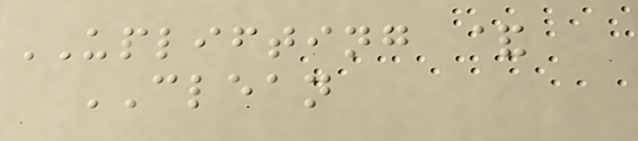UPLIFTING &
CLEAN
